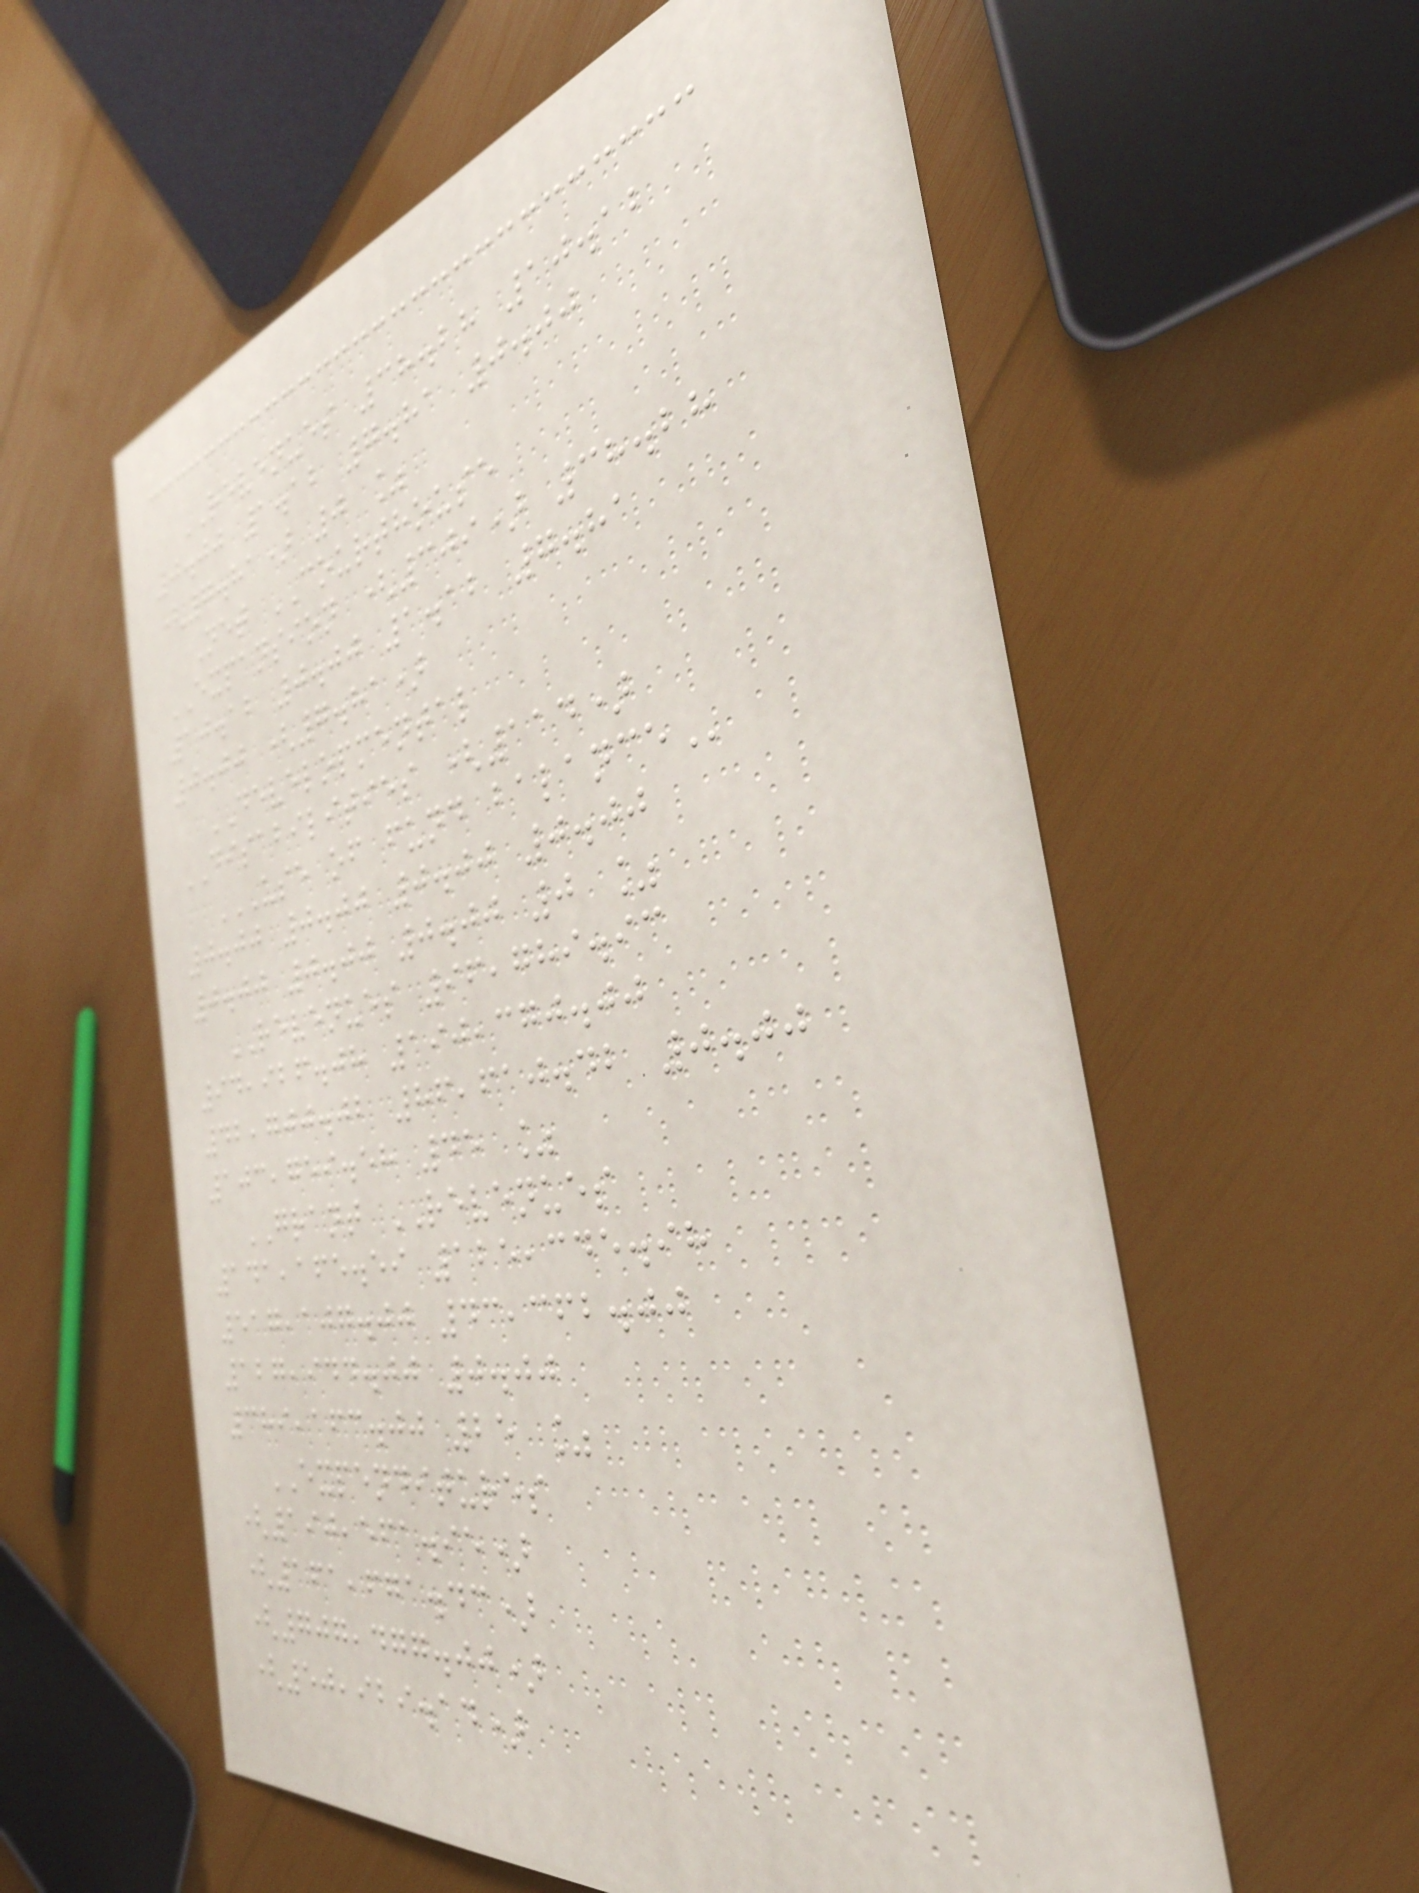REVENUES 38.28 10.12
0.00 1.12 7.81 0.00
(7.81) 0 %
Net COURTHOUSE
EXPANSION (309) 38.28
10.12 0.00 1.12 7.81
0.00 (7.81)
DEVELOPMENTAL
DISABILITIES (114)
USE OF FUND BALANCE
0.00 0.00 0.00 0.00
0.00 0.00 0.00 0 %
REVENUES 96,789.93
94,926.08 190,370.00
42,700.02 86,610.42 0.00
103,759.58 45 %
GRANT REVENUES
141,165.59 125,345.98
517,107.00 43,362.00
127,944.00 0.00
389,163.00 25 %
EXPENDITURES
(190,561.95)
(161,671.43)
(707,477.00)
(50,929.14)
